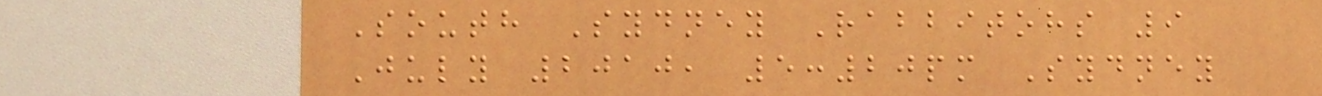South Sydney Rabbitohs 9
July 2010, 5:20pm Sydney
